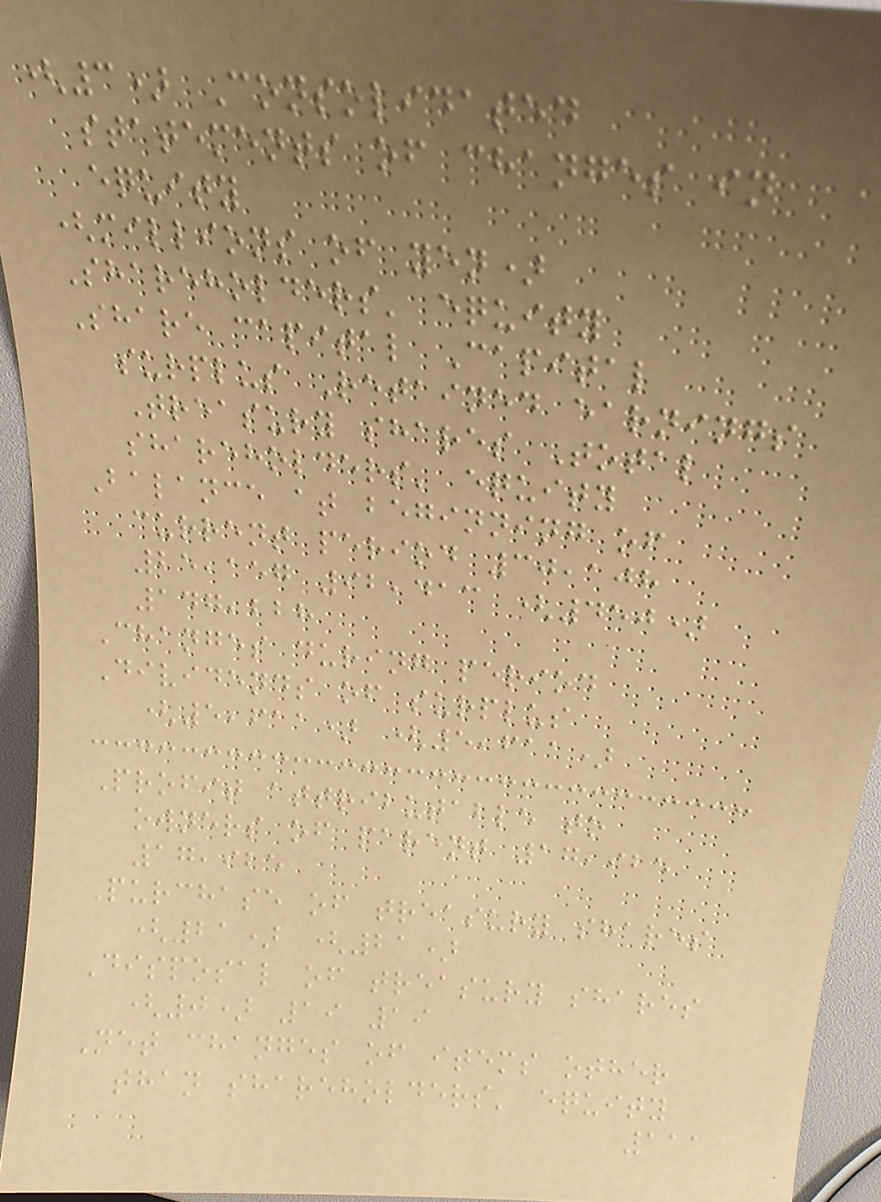(3) Consolidated
statements of changes in
equity
(millions of yen)
Shareholders' equity
Share capital Capital
surplus Retained earnings
Treasury shares Total
shareholders' equity
Balance at beginning of
current period 30,108
25,157 92,413 (450)
147,228
Changes during period
Dividends of surplus
(5,611) (5,611)
Profit attributable to
owners of parent 17,925
17,925
Purchase of treasury shares
(21) (21)
Disposal of treasury shares
(0) 19 19
Net changes of items other
than shareholders' equity
111
